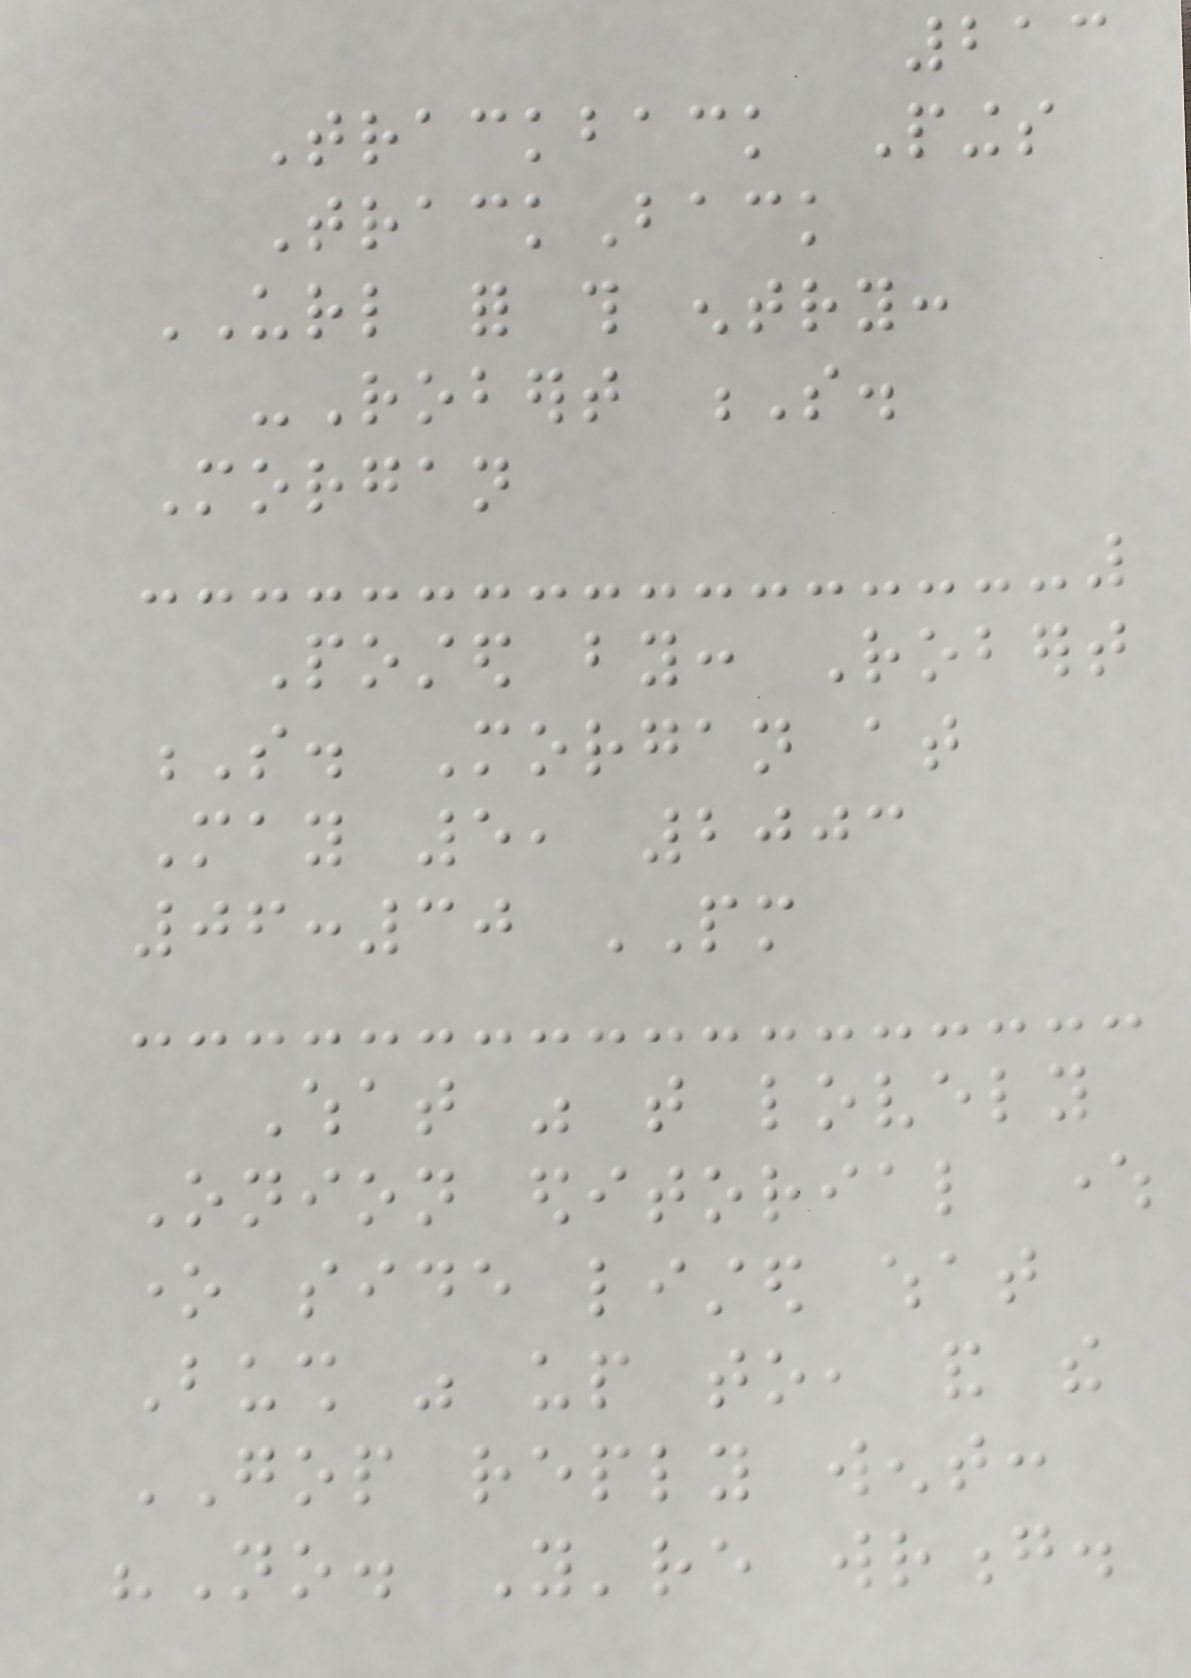213
Trackback Pings
TrackBack
URL for this entry:
-Robert S.
Morgan
Posted by: Robert
S. Morgan at
May 5, 2003
06:30 PM
What was that lovely
Onion editorial where
one side listed what
Bush was up to, and the
GOP reply went:
"No. You're wrong.
